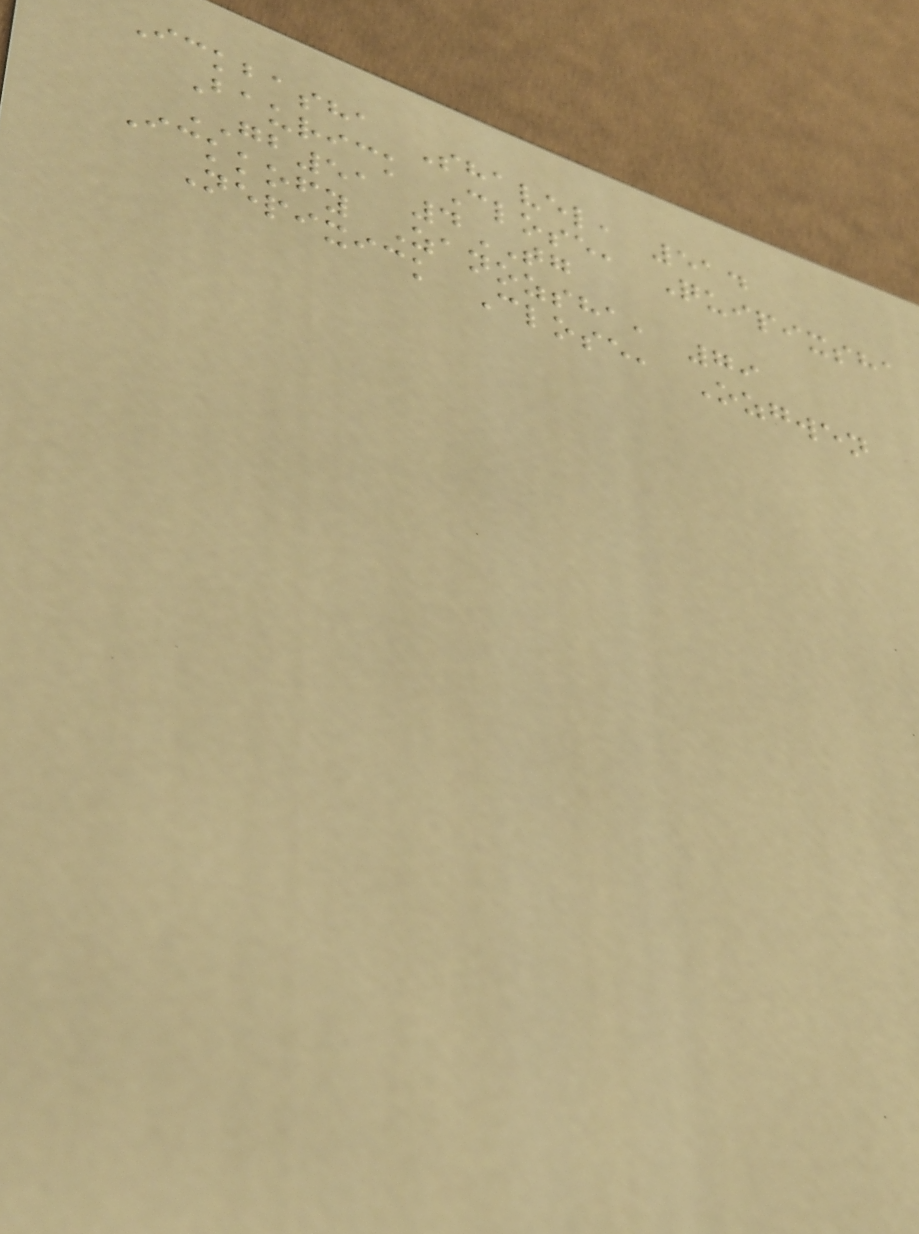Ickbasha Shavel, 514
Baurick Close, Quipixsha
GB51 4TG
Ickkofy Zanozsha, 79
Nepixick Close, Ozgwen
